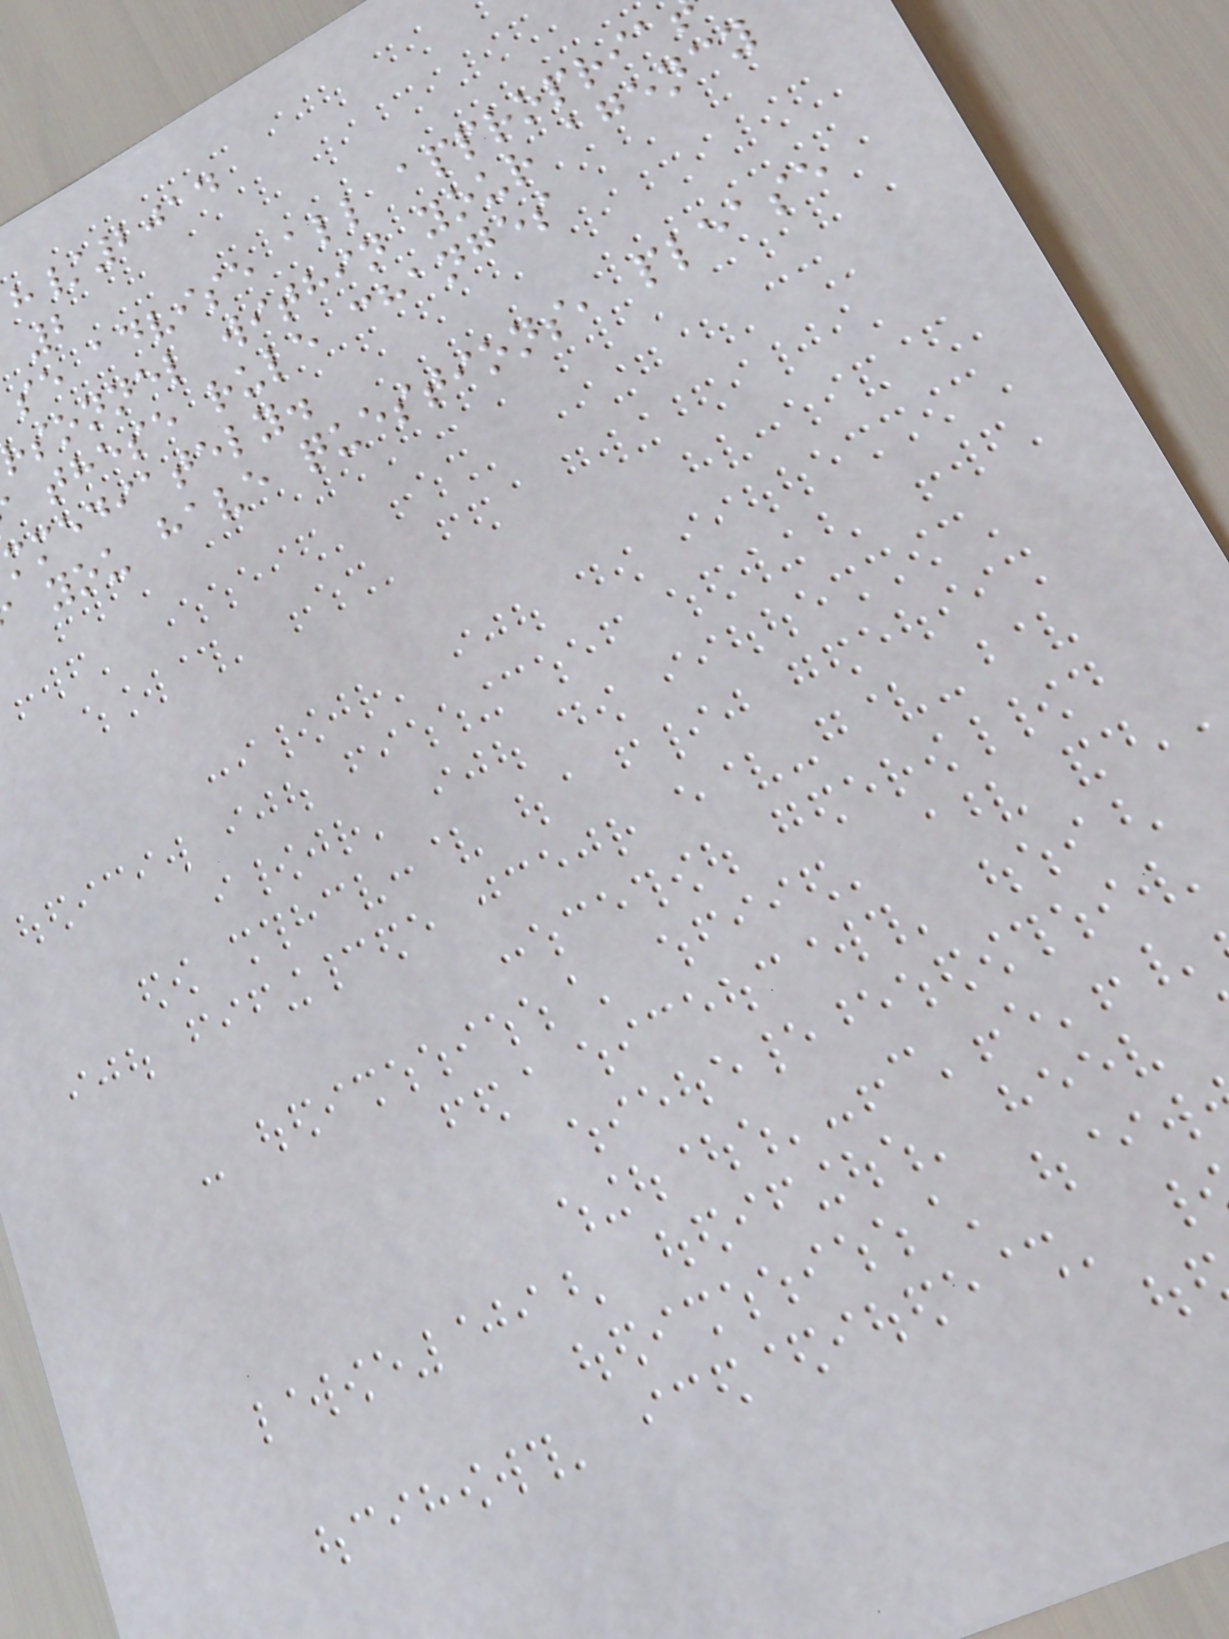/2014
se advise all appropria
sonnel within your agency
these rule changes
mmediately.
you have questions, please
